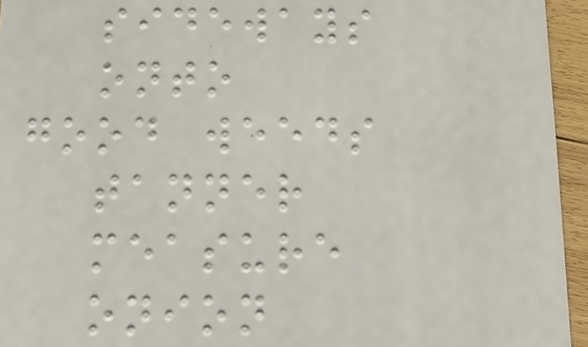sideways
onto
good weeds
tanner
measure
onion
